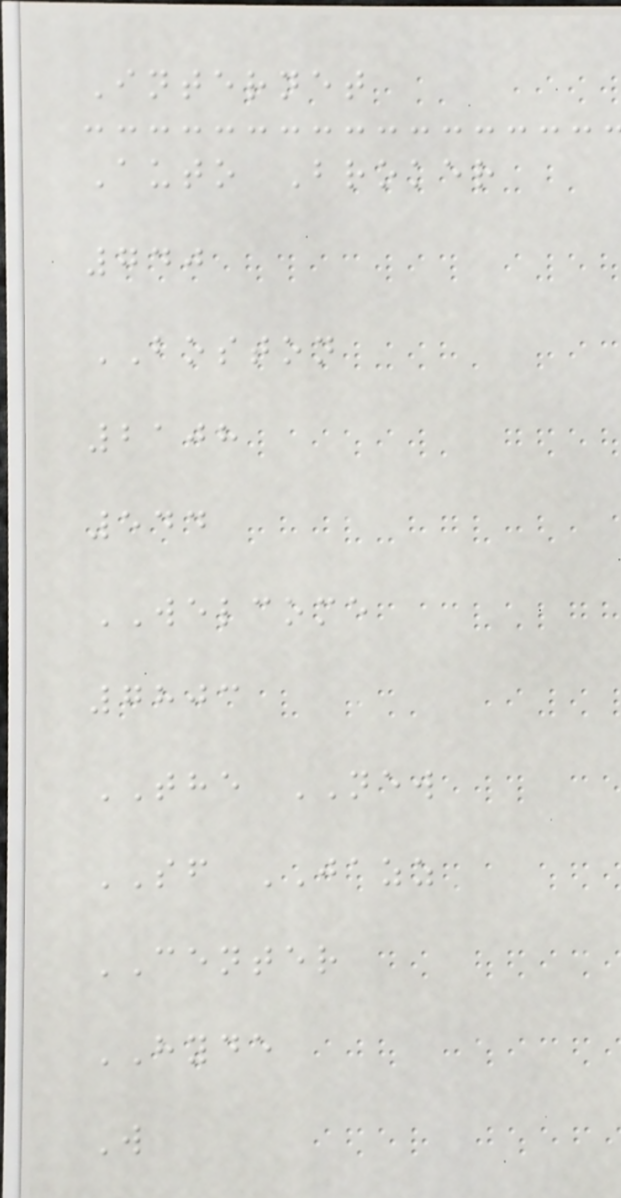Internet
Auto Broker
740
BOSTON
2108
544
WELCOME
7803
THE NEW
SF JAZZ
CENTER
HYDE
W
